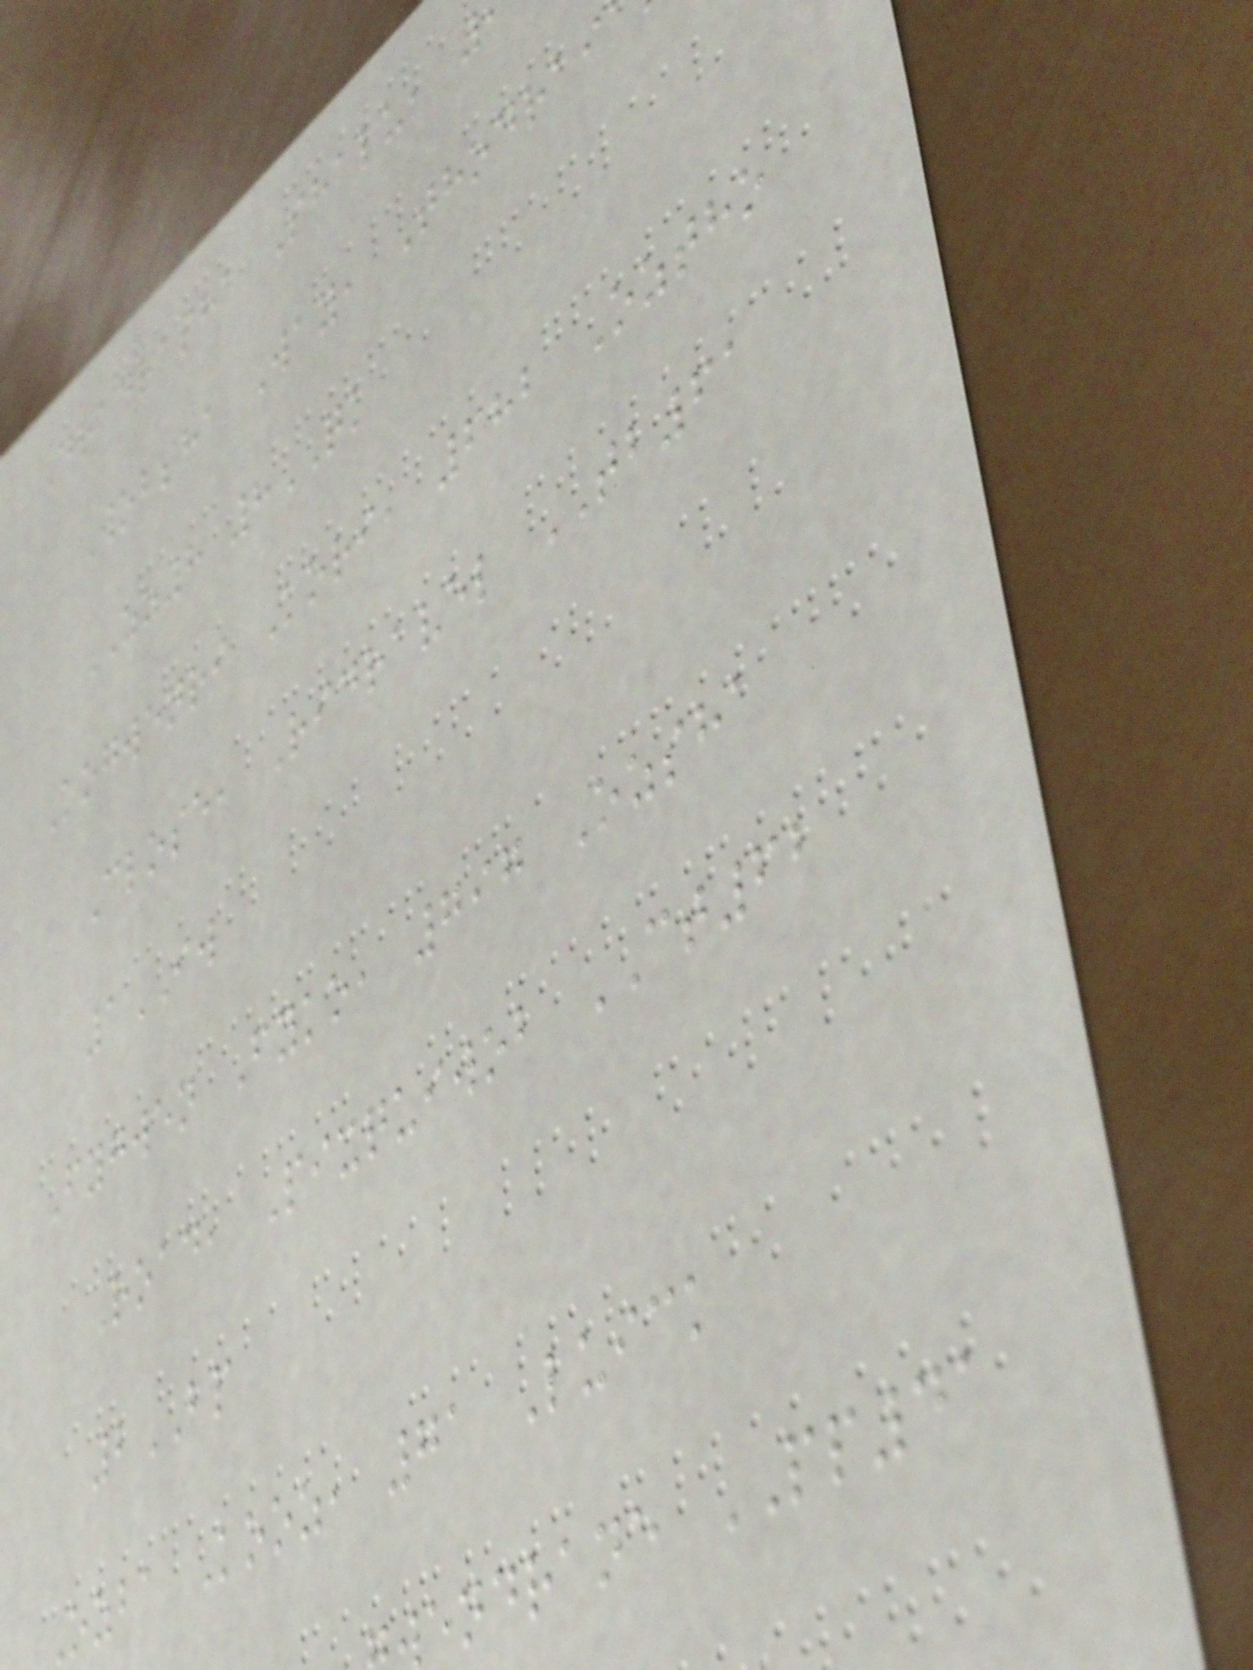Dradrasha Shalu,
Wobsha Way, Thodrai
ZZ8 8QK
Kogwenri Kori, 682 Oztho
Close, Ridravel TB61
1IW
Fygwen Fyko, 797 Ozsha
Road, Pixquiwob CT62
2BP
Ozba Kooz, 71 Luick
endrane PP41
